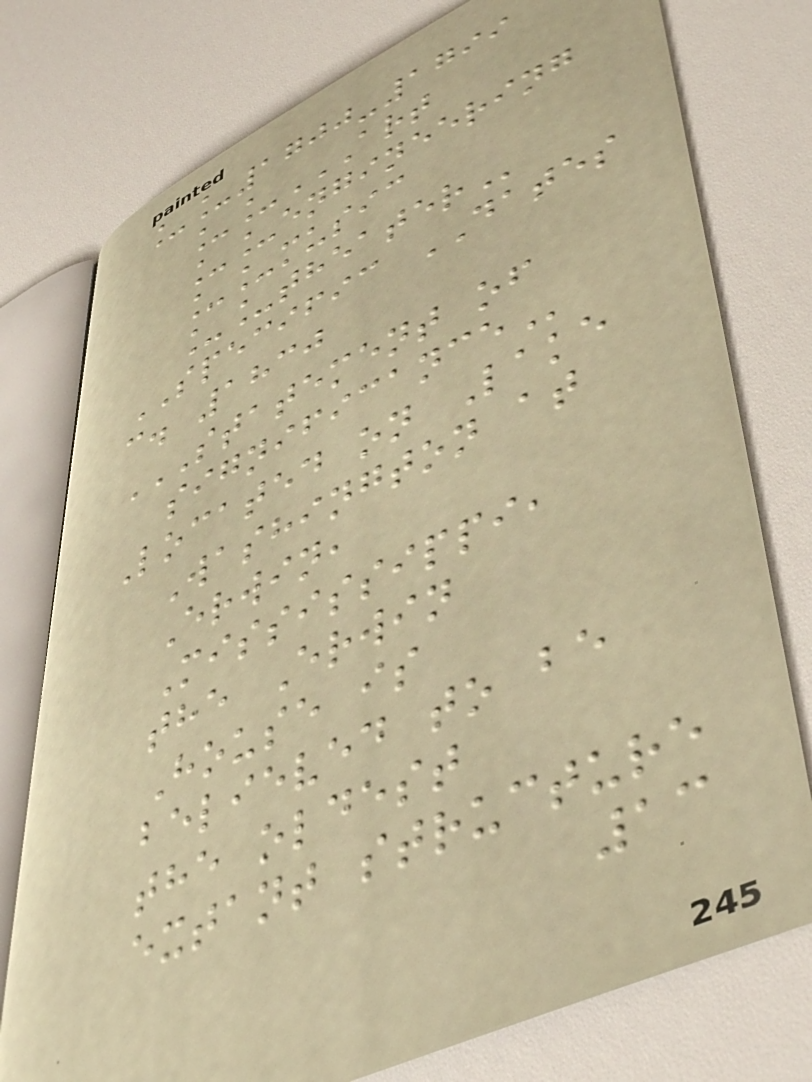__1700-1799
__ART
__ENGINEERING
__MUSIC
__THEATER
SPECIFIC DATES
c. 1830
STATEMENT OF
SIGNIFICANCE
Located on Lake
Washington at
Erwin,
Mississippi,
the Erwin
House is
believed to be
the oldest
extant structure
13
